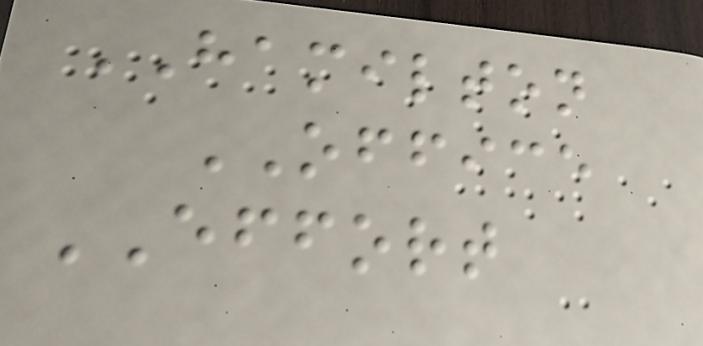HAMILTON
OFFICE
EFFORT
